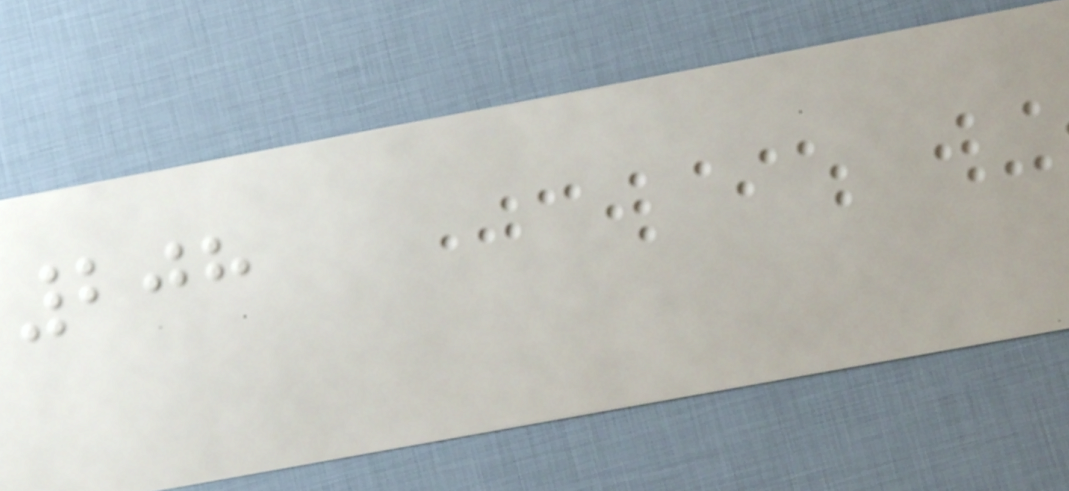208
